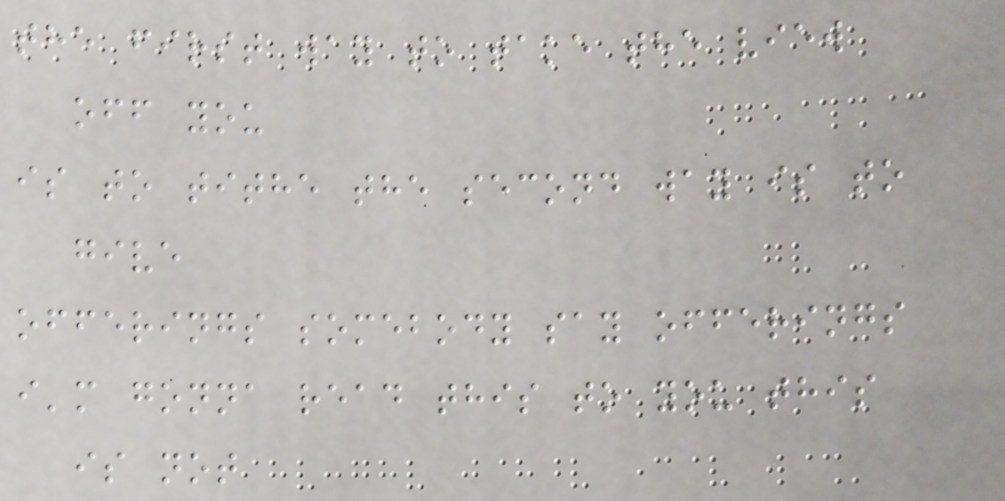the first way to take the view
off you
is to tithe the second way is to
give
offerings somebody say offerings
i'm gonna read this to you this
is not
